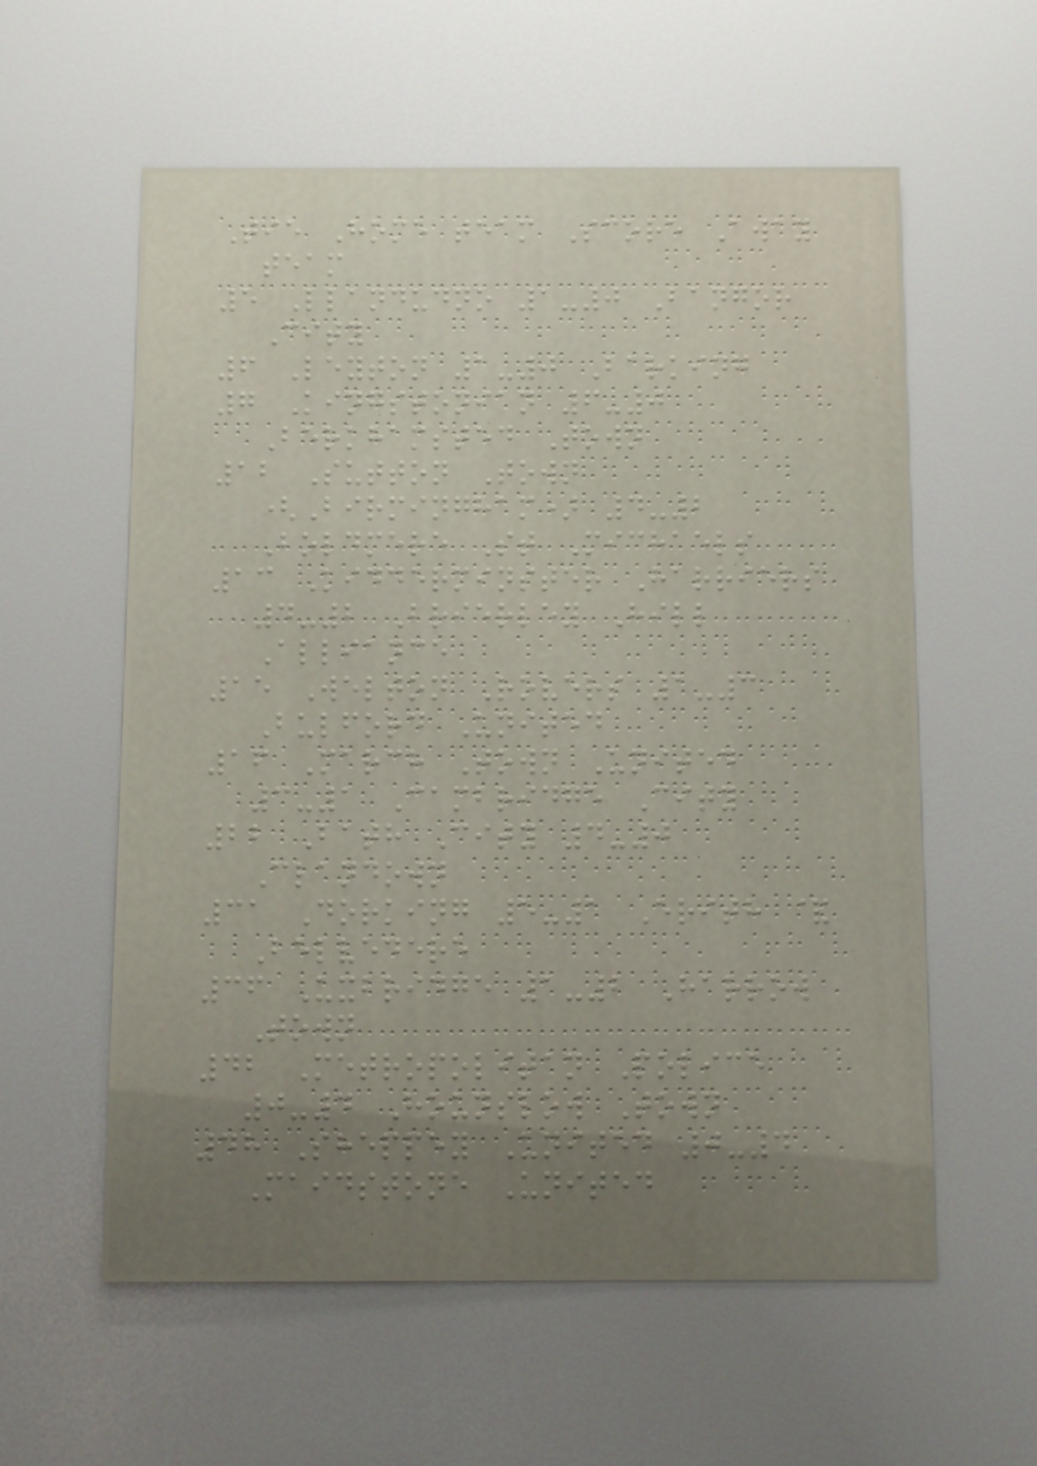Tie Home team Score Away
team
5 Llandudno 1-0 Bangor
City
6 Leyton 1-0 Barking
7 Kingstonian 6-0
Berkhamsted Town
12 Sutton Town
(Birmingham) 4-2
Boldmere St Michaels
13 Kidderminster Harriers
4-2 Brierley Hill
Alliance
15 Welton Rovers 1-3
Bulford United
16 March Town United
3-1 Cambridge City
22 Bath City 4-0
Clandown
31 Dorking 5-1 Erith &
Belvedere
36 Uxbridge 1-2 Harrow
Town
42 Metropolitan Police
0-4 Hounslow Town
48 Sheppey United 0-4
Maidstone United
